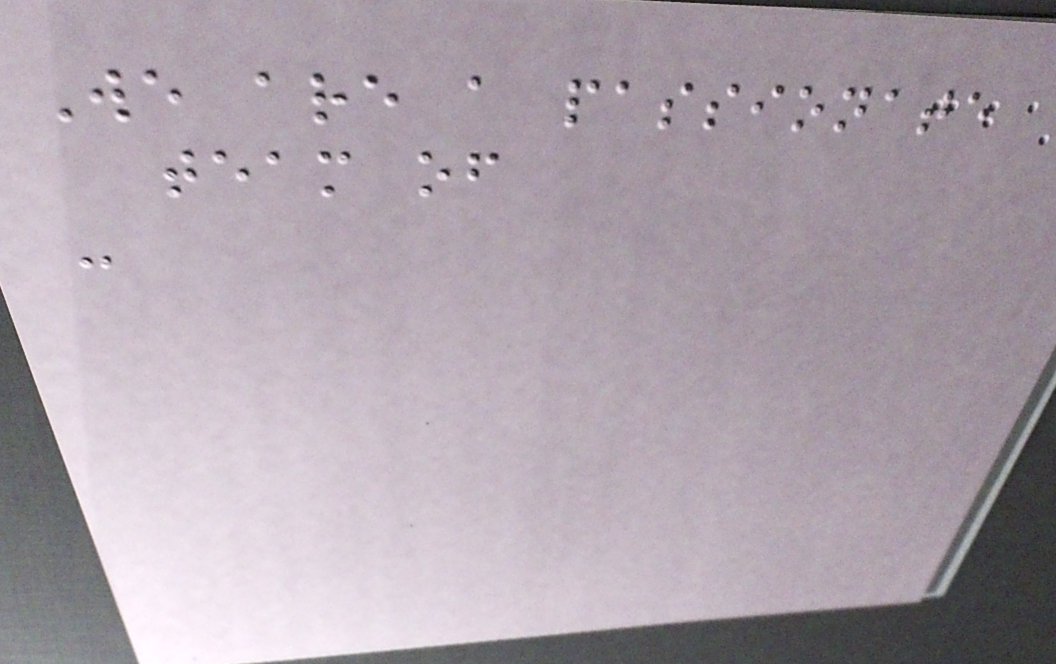We are a passionate
team of
-
